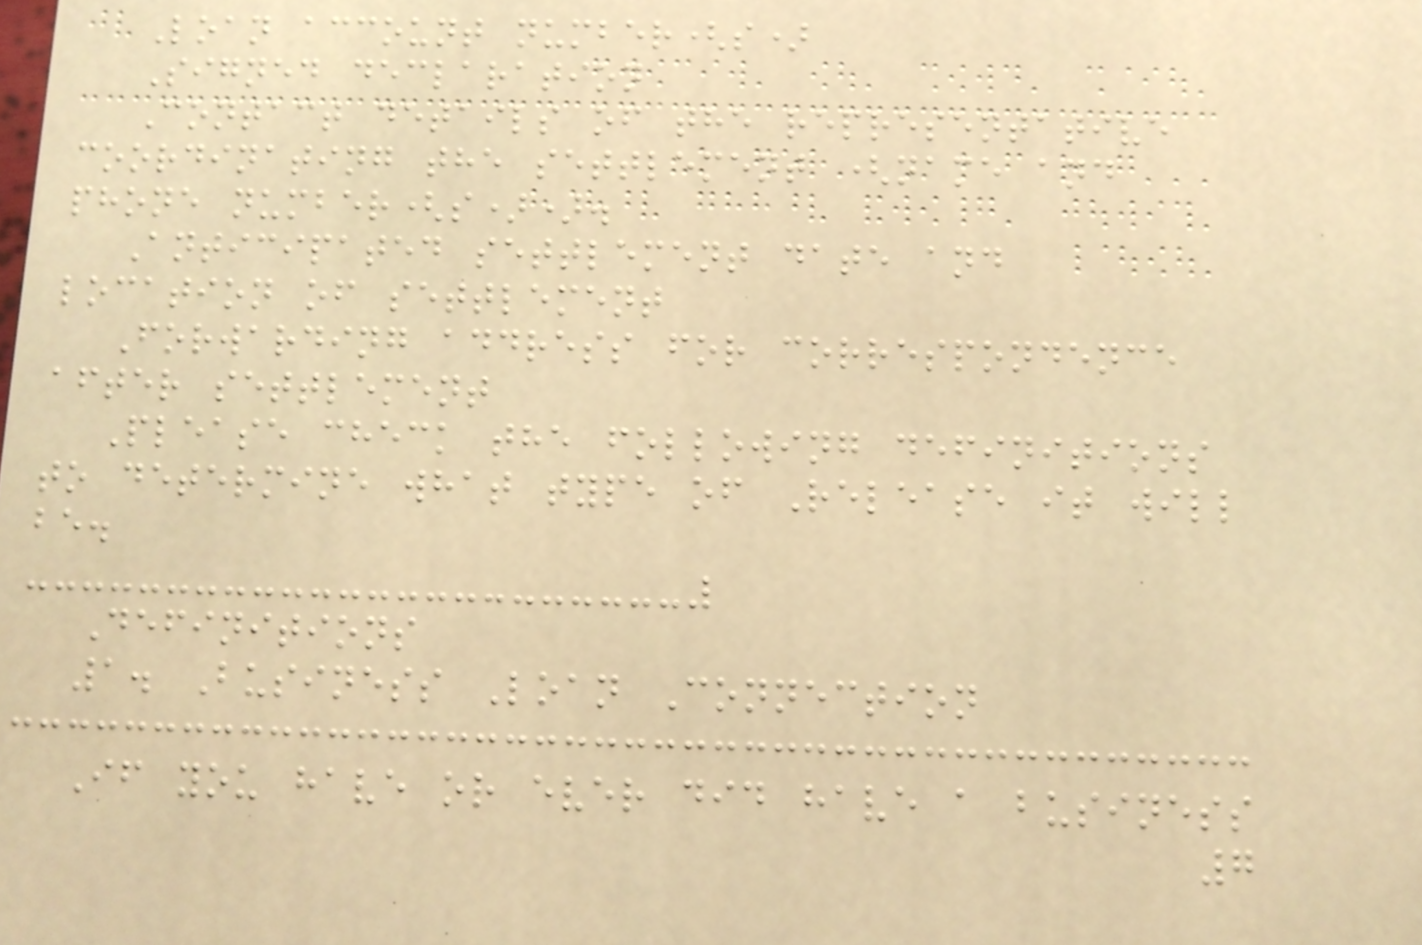Loan account number(s)
Signed declaration
Contact details of the representative
coordinating the settlement (name and
phone number(s)).
Anticipated settlement date and
location of settlement
Forwarding address for correspondence
after settlement
Please check the following definitions
to determine what type of Release it will
be.
Definitions
1. Business Loan Connection
If you have or ever did have a business
7
